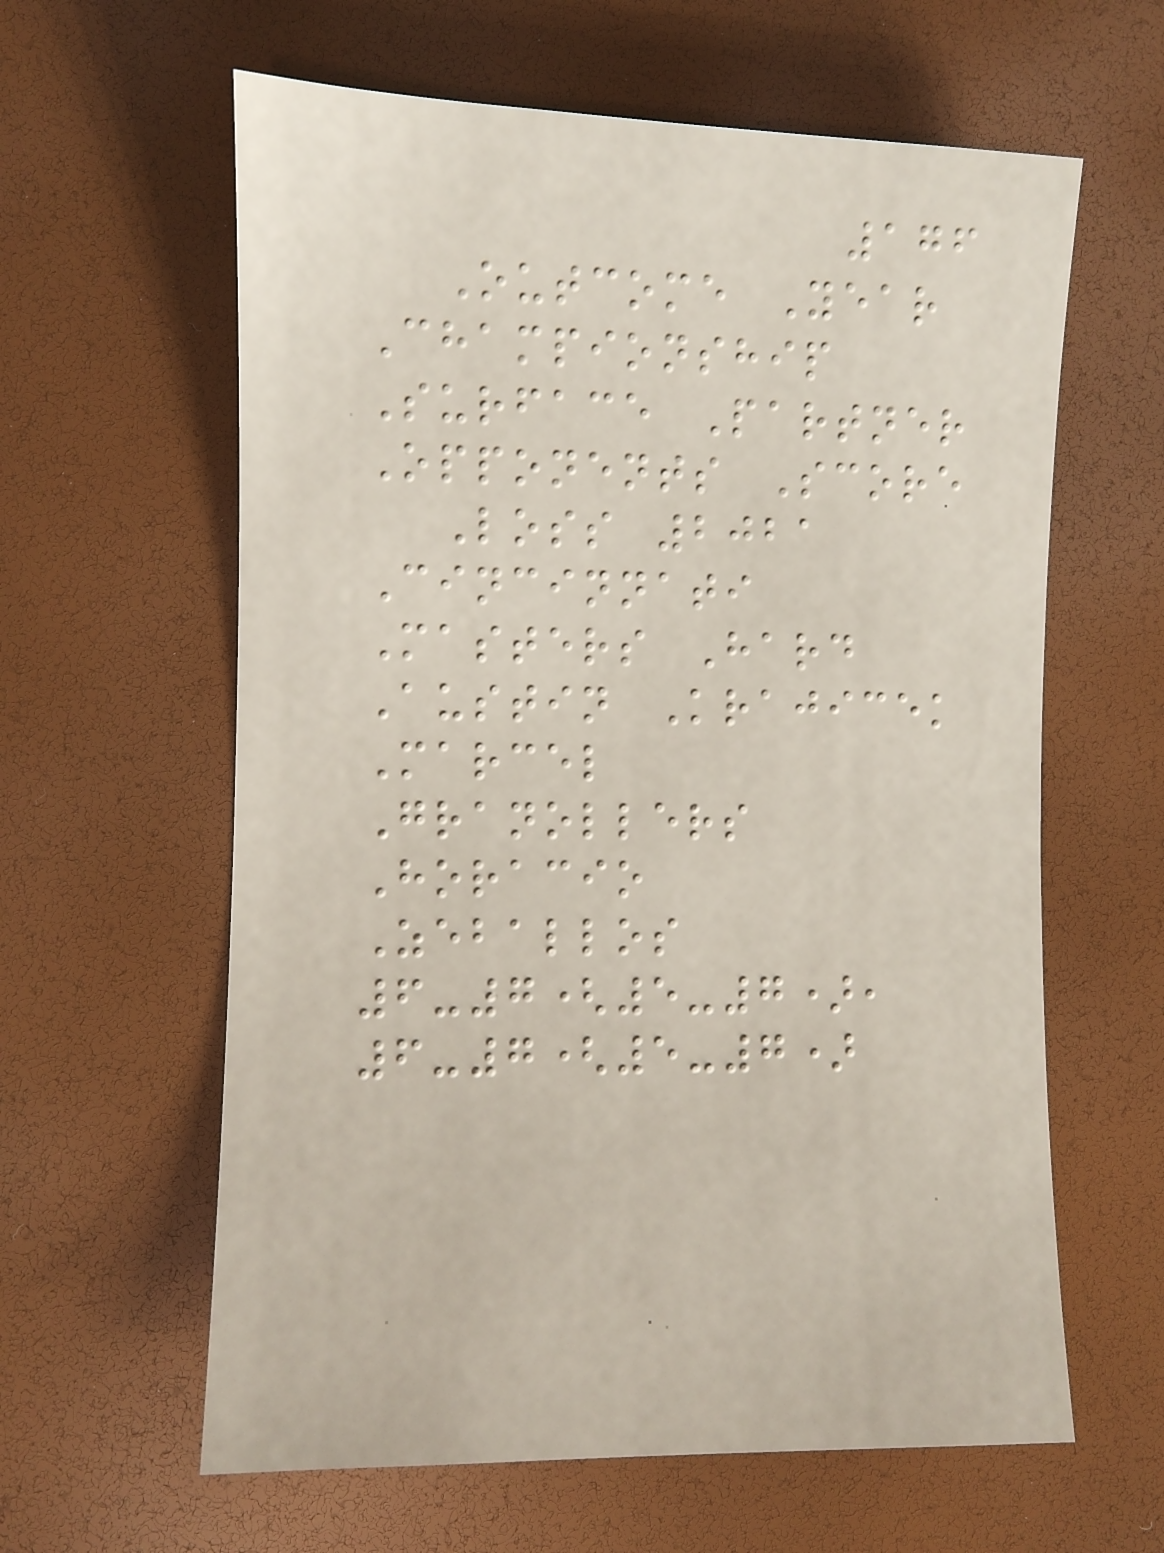176
Outcome Year
Championship
Surface Partner
Opponents Score
Loss 2021
Cincinnati
Masters Hard
Austin Krajicek
Marcel
Granollers
Horacio
Zeballos
6-7(5-7),
6-7(5-7)
